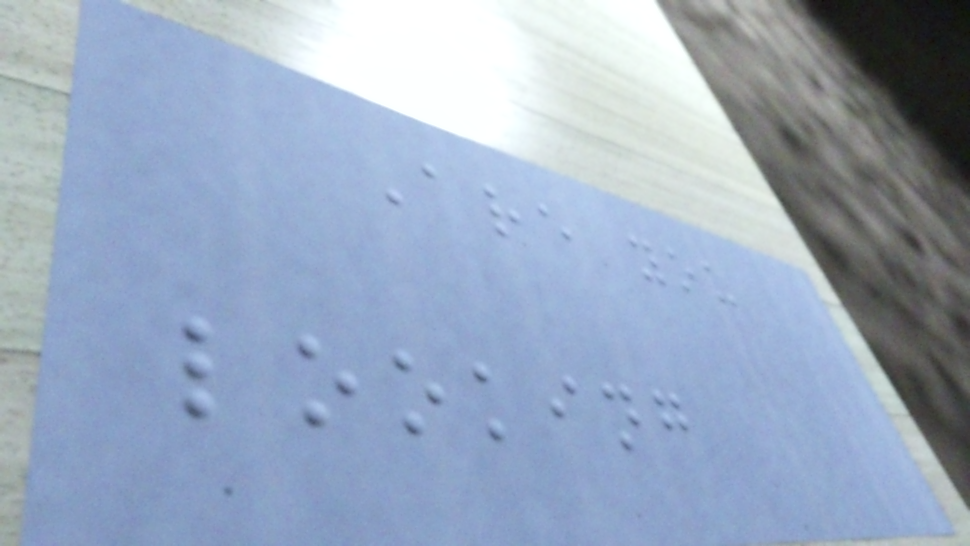Are you
looking
